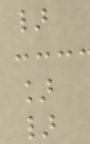}
]
}
